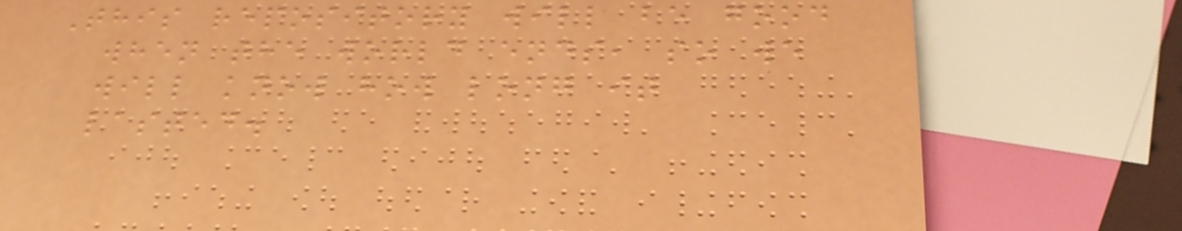This repository will be good
when the world ends, so we
will know how long it
lasted.
